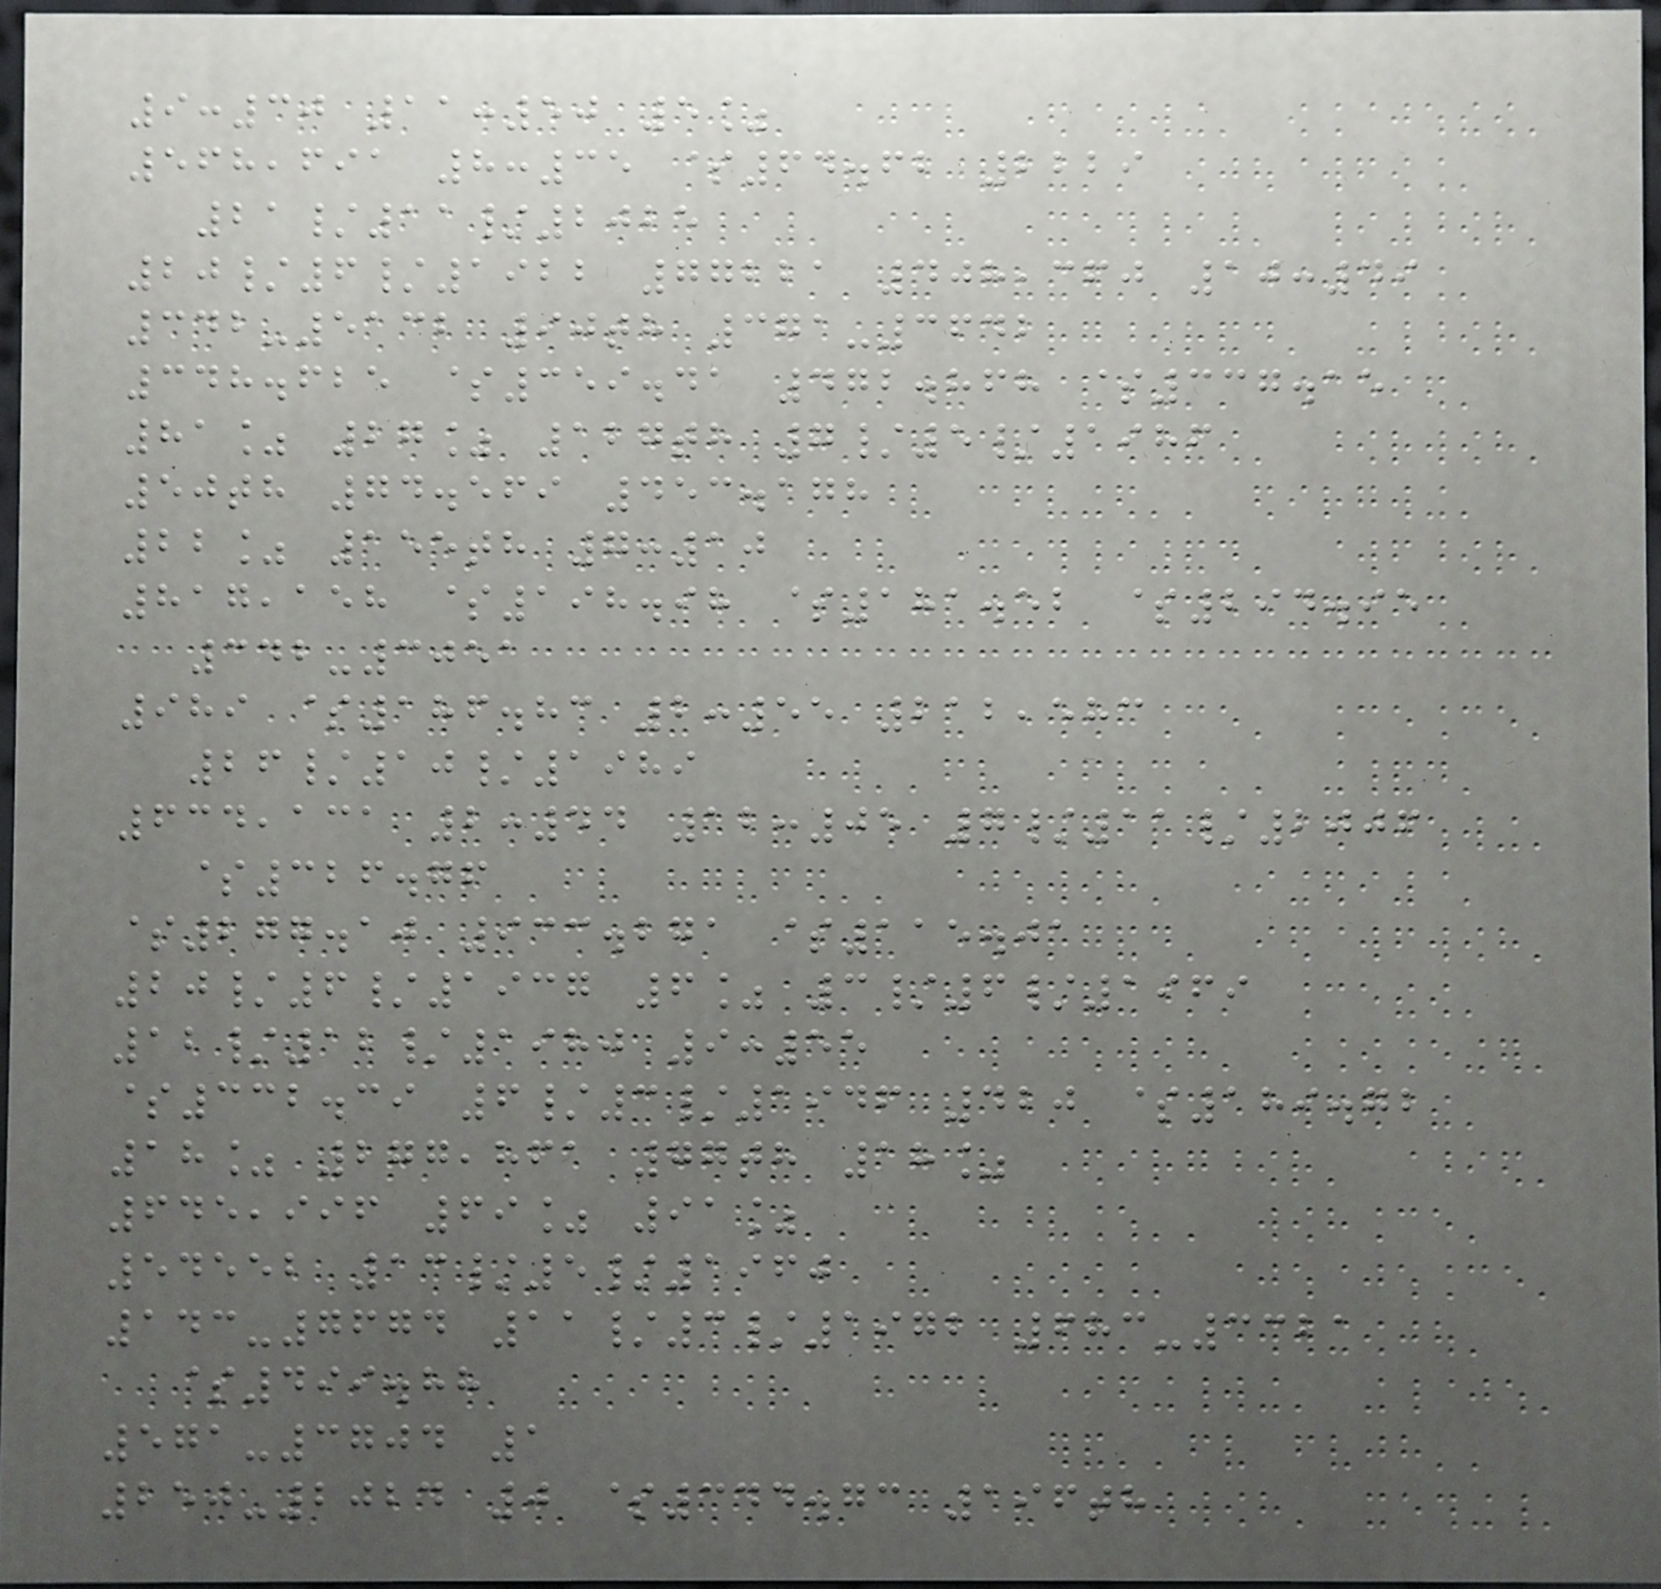9:30 11:50 5%
568,691 8:35 $64.62 2229
21/11/2025
20/6/1922 77221 408,360 10:49
342-5132 90th 371-3642
348.625 $359.41 472.868 $337.15
81% 27% 127th 7/5/1986
50th 74.569 453.178
22% 155th 7:10
817,158 $198.98 $181.52 $294.95
342-3051
989 $186.83 2:55 212,583
26/10/1989
634,131 2:44 12:05 7/11/2006
$326.76
$277.10 933.271 $115.01
20/6/1937 6% 3/6/1969
12/12/1980 9:55
$332.39 6/3/1946 420 $189.72
18% 277,861 77th 18%
645,996 69% 91%
54552 13/5/1960
143-7674 11/3/1972 683-3321
$499.88
571-3704 1
250-2024 0 $344.73 196th
